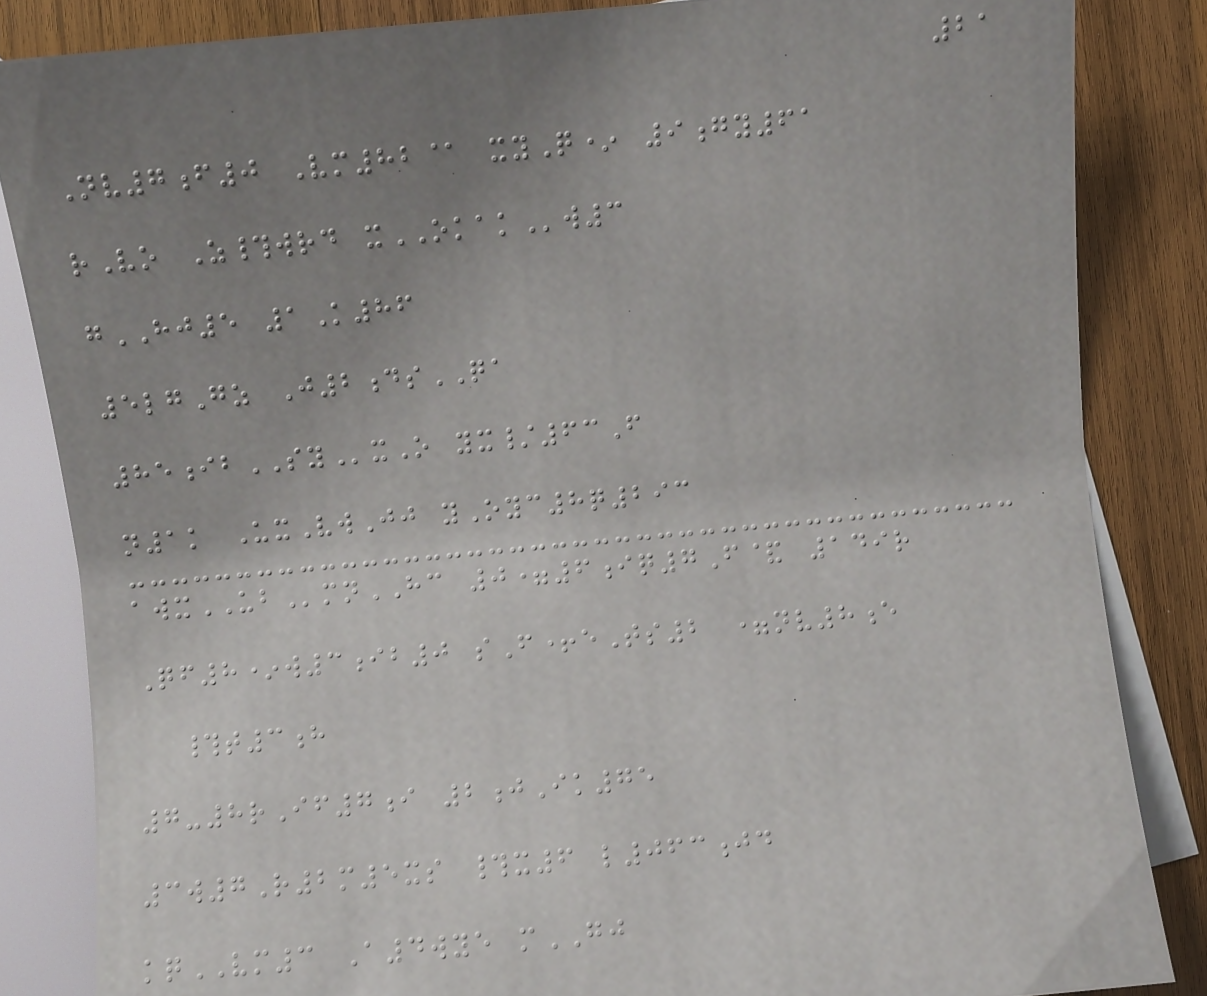21
Nv7f0 Vm82@ xyQ* 9gy61
rVo Z#wrd xOKAKw3
gHJ5 1K86
5lgGz J2dsQA
85ibSYxO yx/63F
n1k UxVwJj yOyc8q293
awxUBmnHC 0=6iq7F& 149r
Qf8*w3ib0 sF+eTs2 =nv8e
#t3h
7-8rIf7i 2jIk75
3w7R2m5xs #x6 l063jd
kqVM3 A4wye mGJ
